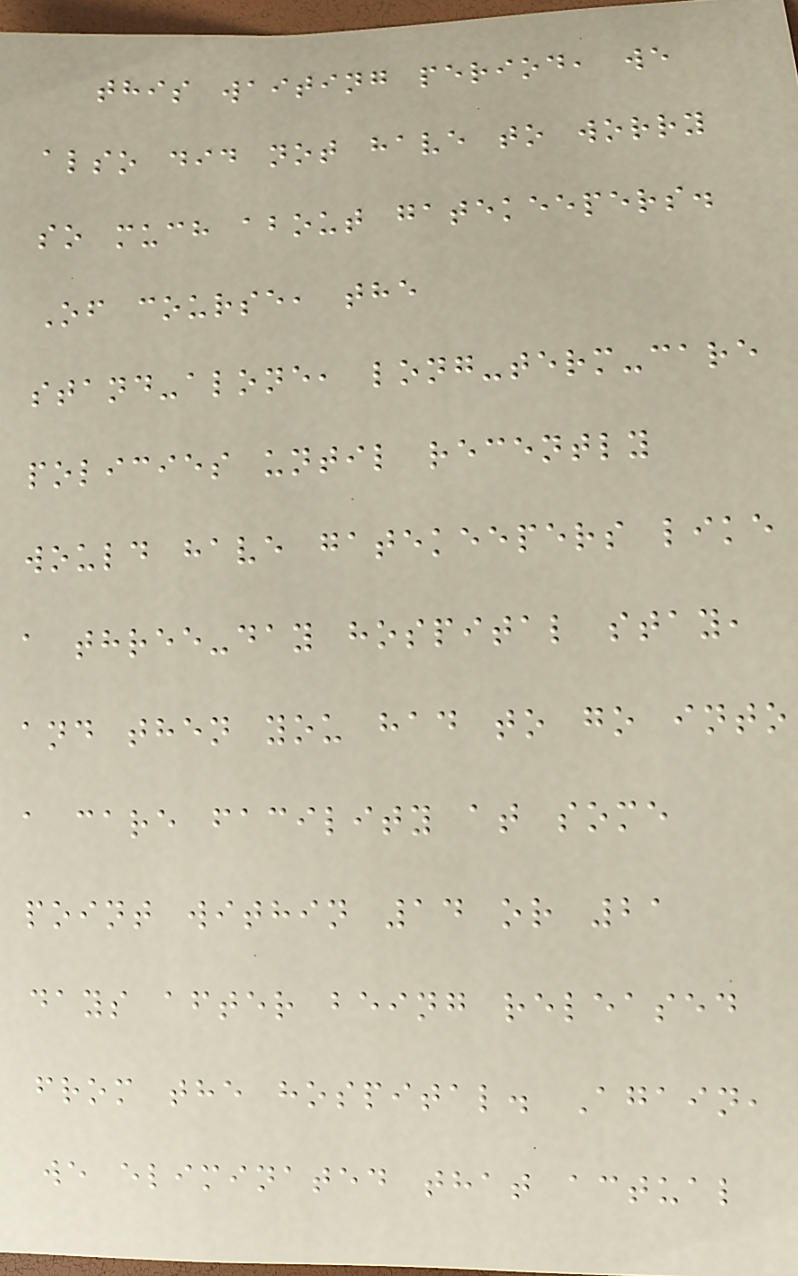this waiting period, we
also did not have to worry
so much about gatekeepers.
Of course, the
stand-alone, long-term-care
policies until recently
would have gatekeepers like
a three-day hospital stay,
and then you had to go into
a care facility at some
point within 14 or 21
days after being released
from the hospital. Again,
we eliminated that actual
